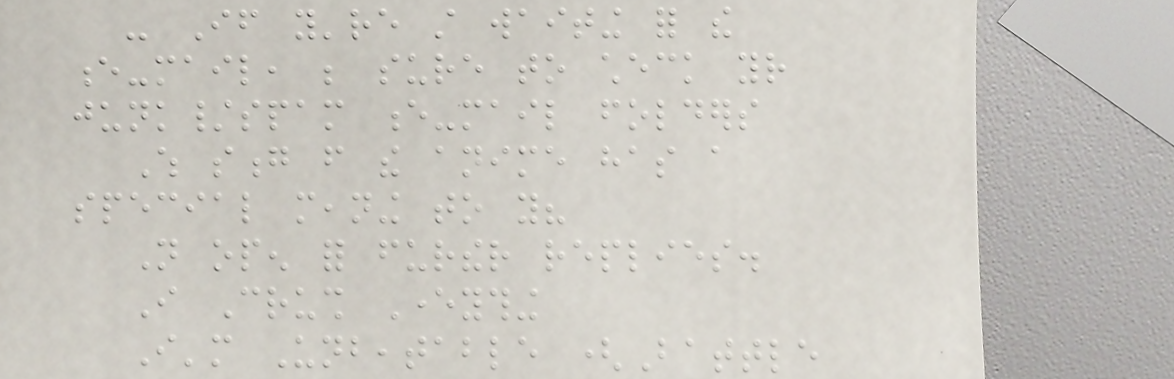- If you're still waiting for the
e-mail, be sure to check your
junk/spam e-mail folders
Which song from the anime has a
special meaning to you?
Not open for further replies.
I Crush Everything
I'm Unbeatable (Battle
